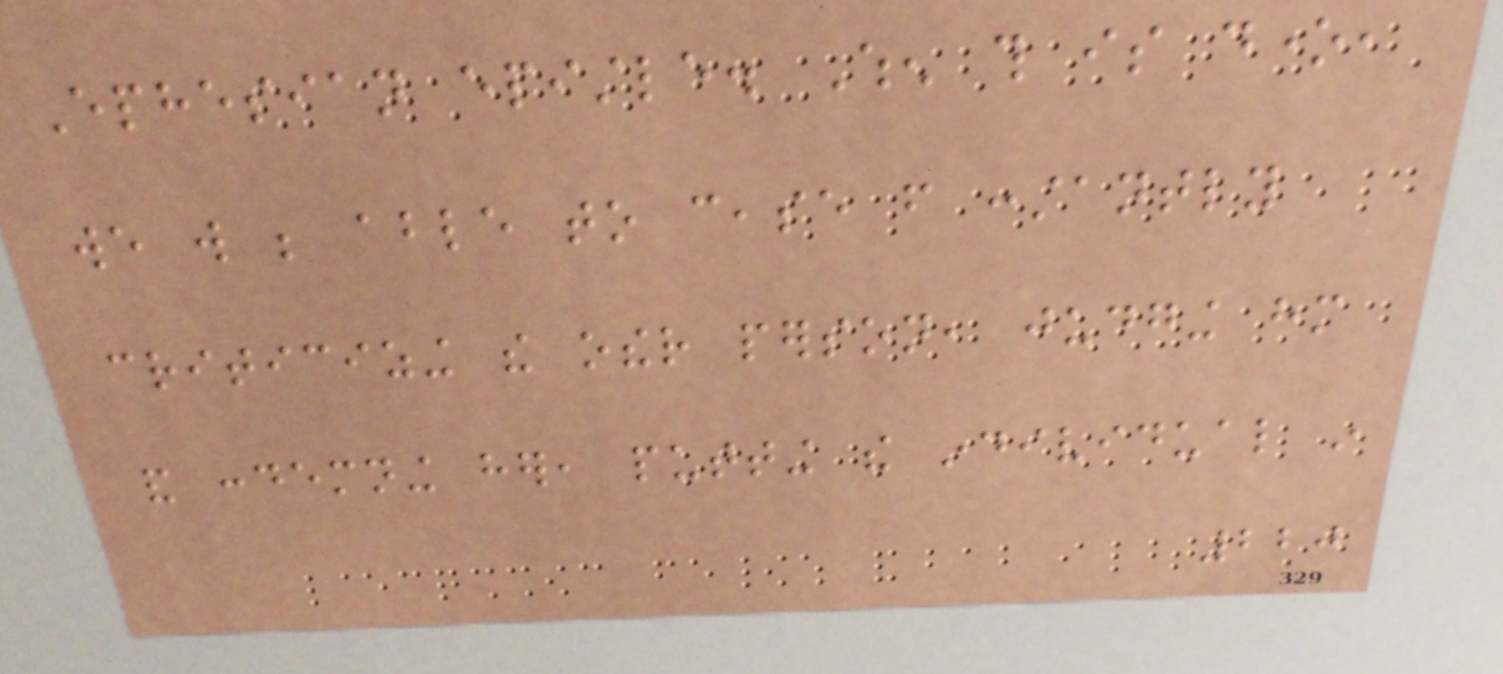Ephesian epistle. When this is done,
we will be able to cease from constantly
criticizing the other person, judging him
and condemning her, putting the individual in
220
